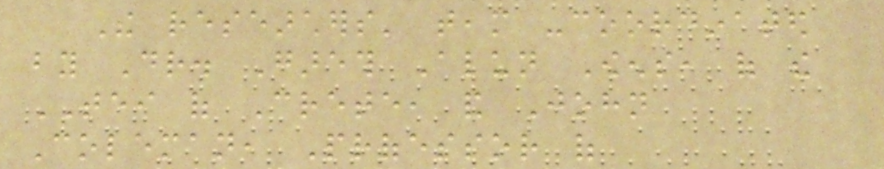The researchers' team -coordinated
by Dr. Gareth Alun Owens, of the
TEI of Crete, and John
Coleman, Professor of
